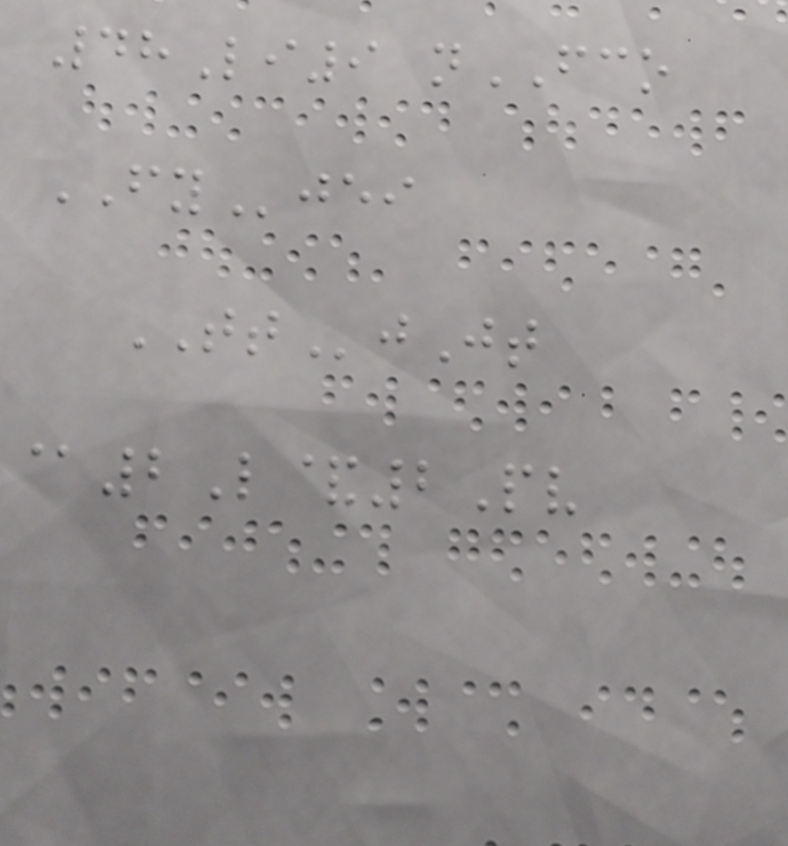48Li9 nFCO
FYjei
TTjJt
@2L&2Pv
